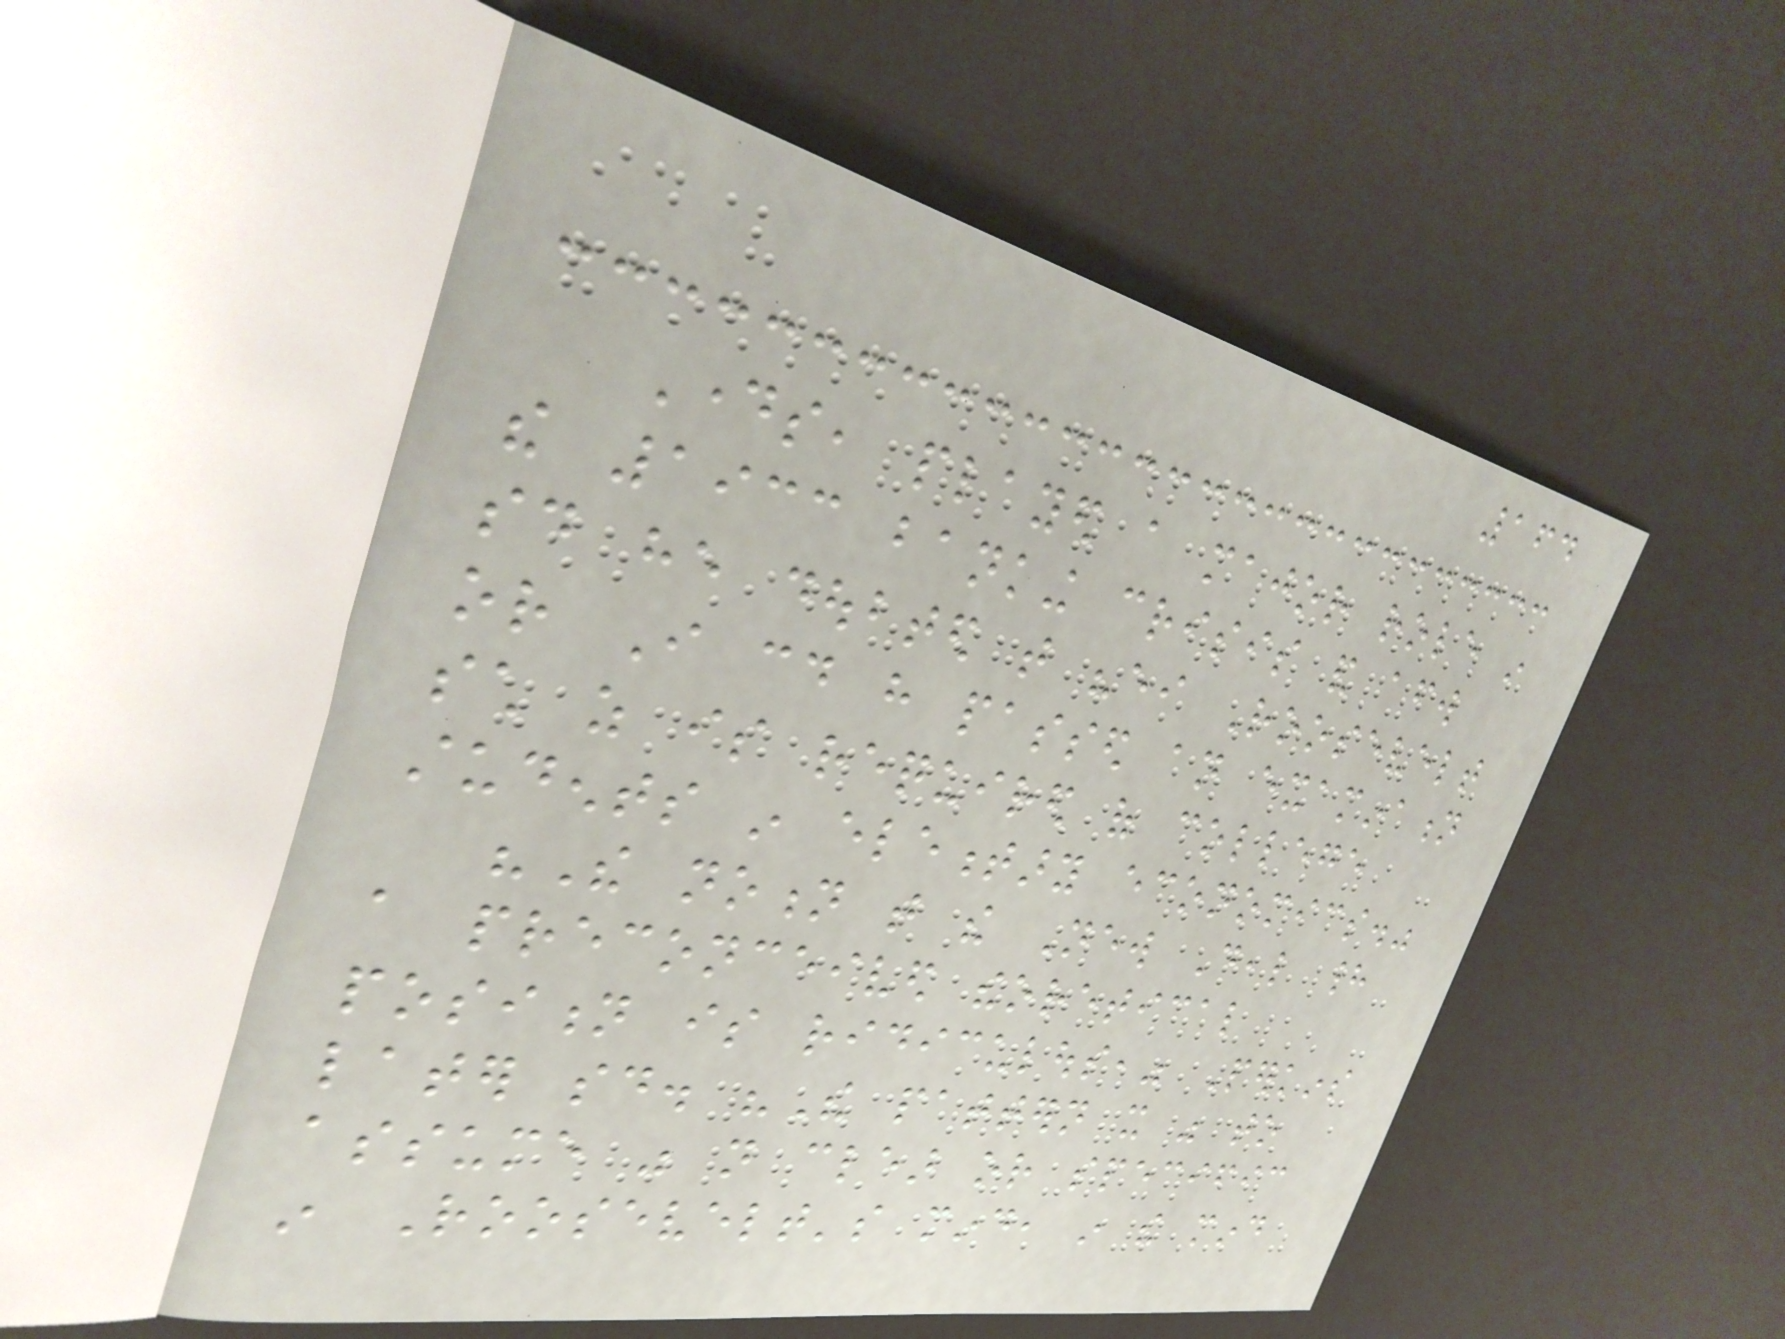164
Days, played a major role in
the 1933 banking crisis and afterward
said he doubted that "either Roosevelt
or I could have passed an examination
such as is required of college
students in elementary economics."
"The notion that the New Deal had
a preconceived theoretical
position is ridiculous," Perkins
later said. "The pattern it was to
assume was not clear or specific
in Roosevelt's mind, in the mind
